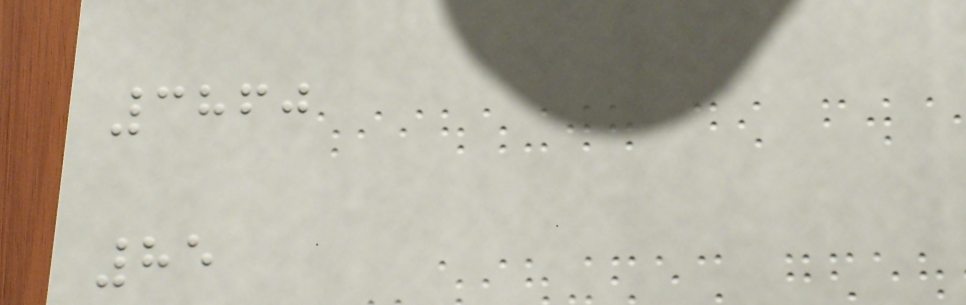3860
85
